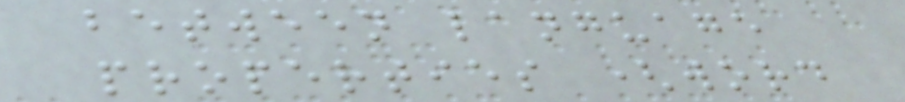between language
properties (word
